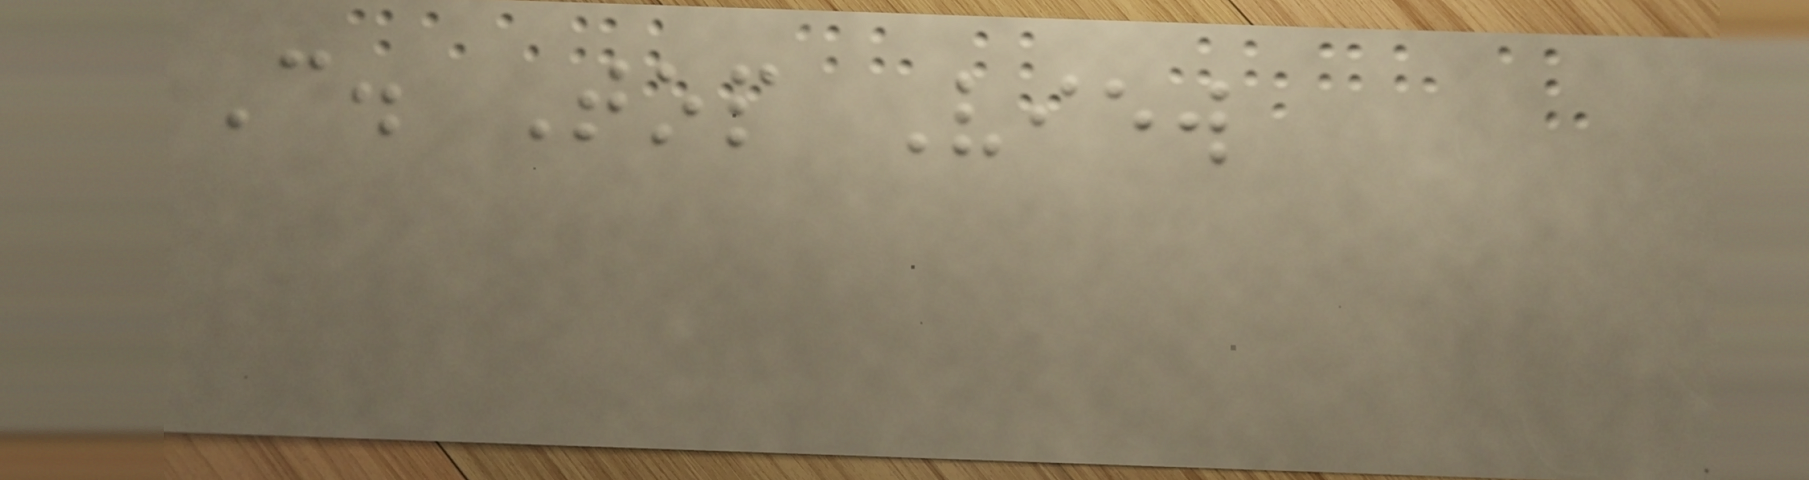C. Top View
